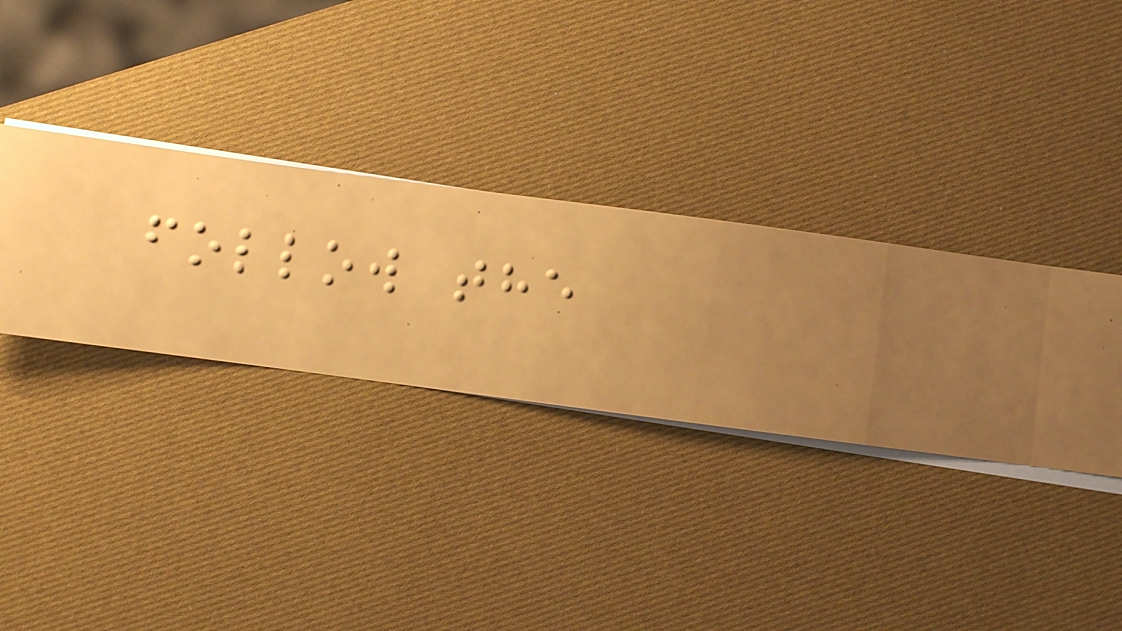follow the
